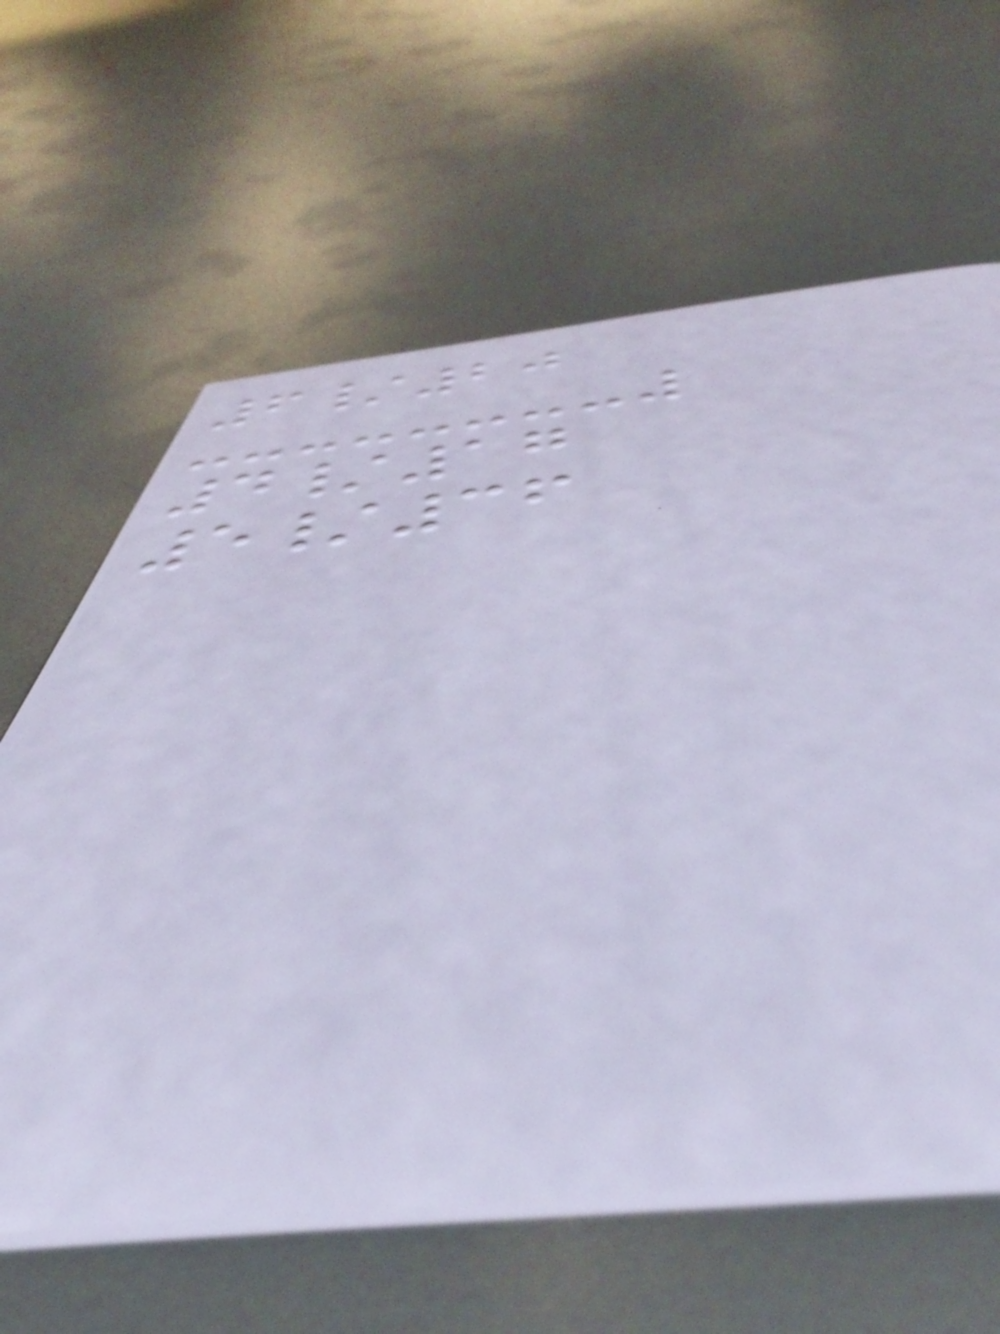6/20
4/17
5/36
